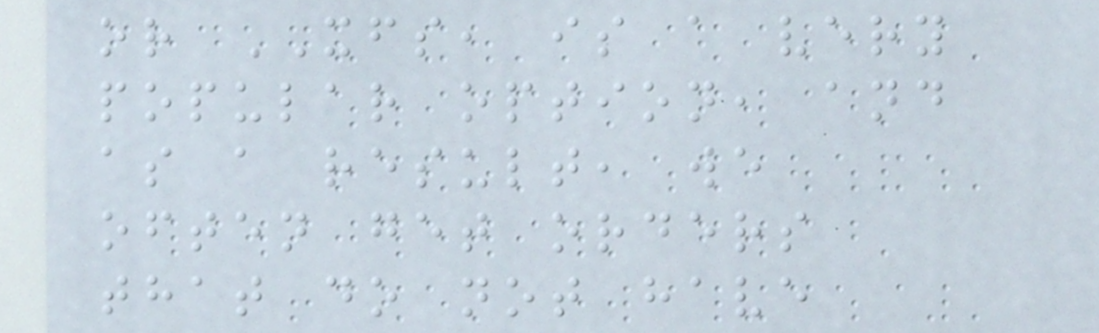or XFS, is a very
popular option, and
as a result, we
often get orders
that do not have
